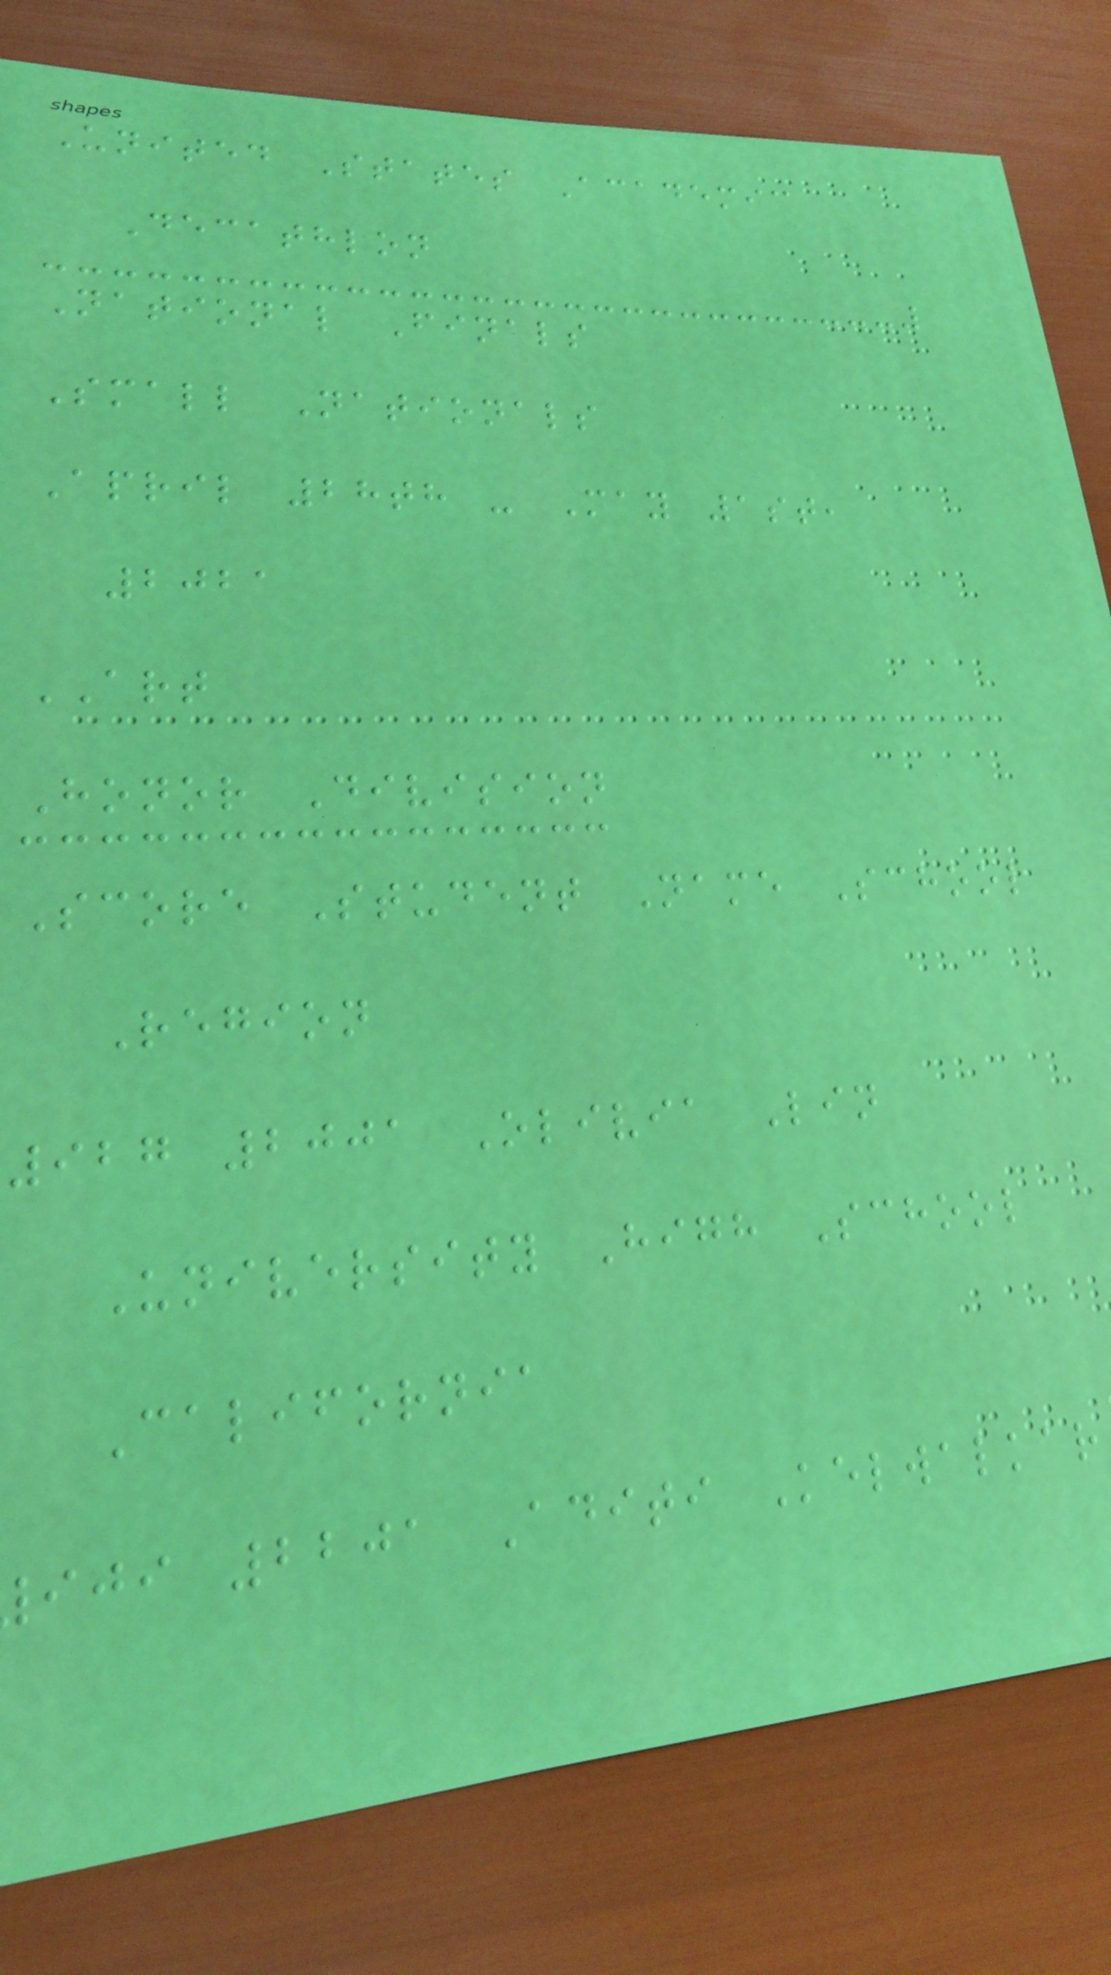United States Academic
Decathlon
National Finals
Small Nationals
April 28th - May 1st,
2021
ART
Honor Division
Score Student Name School
Region
927 2001 Olivia Lin
University High School
California
iji 2201 Aditi Kelwalkar
